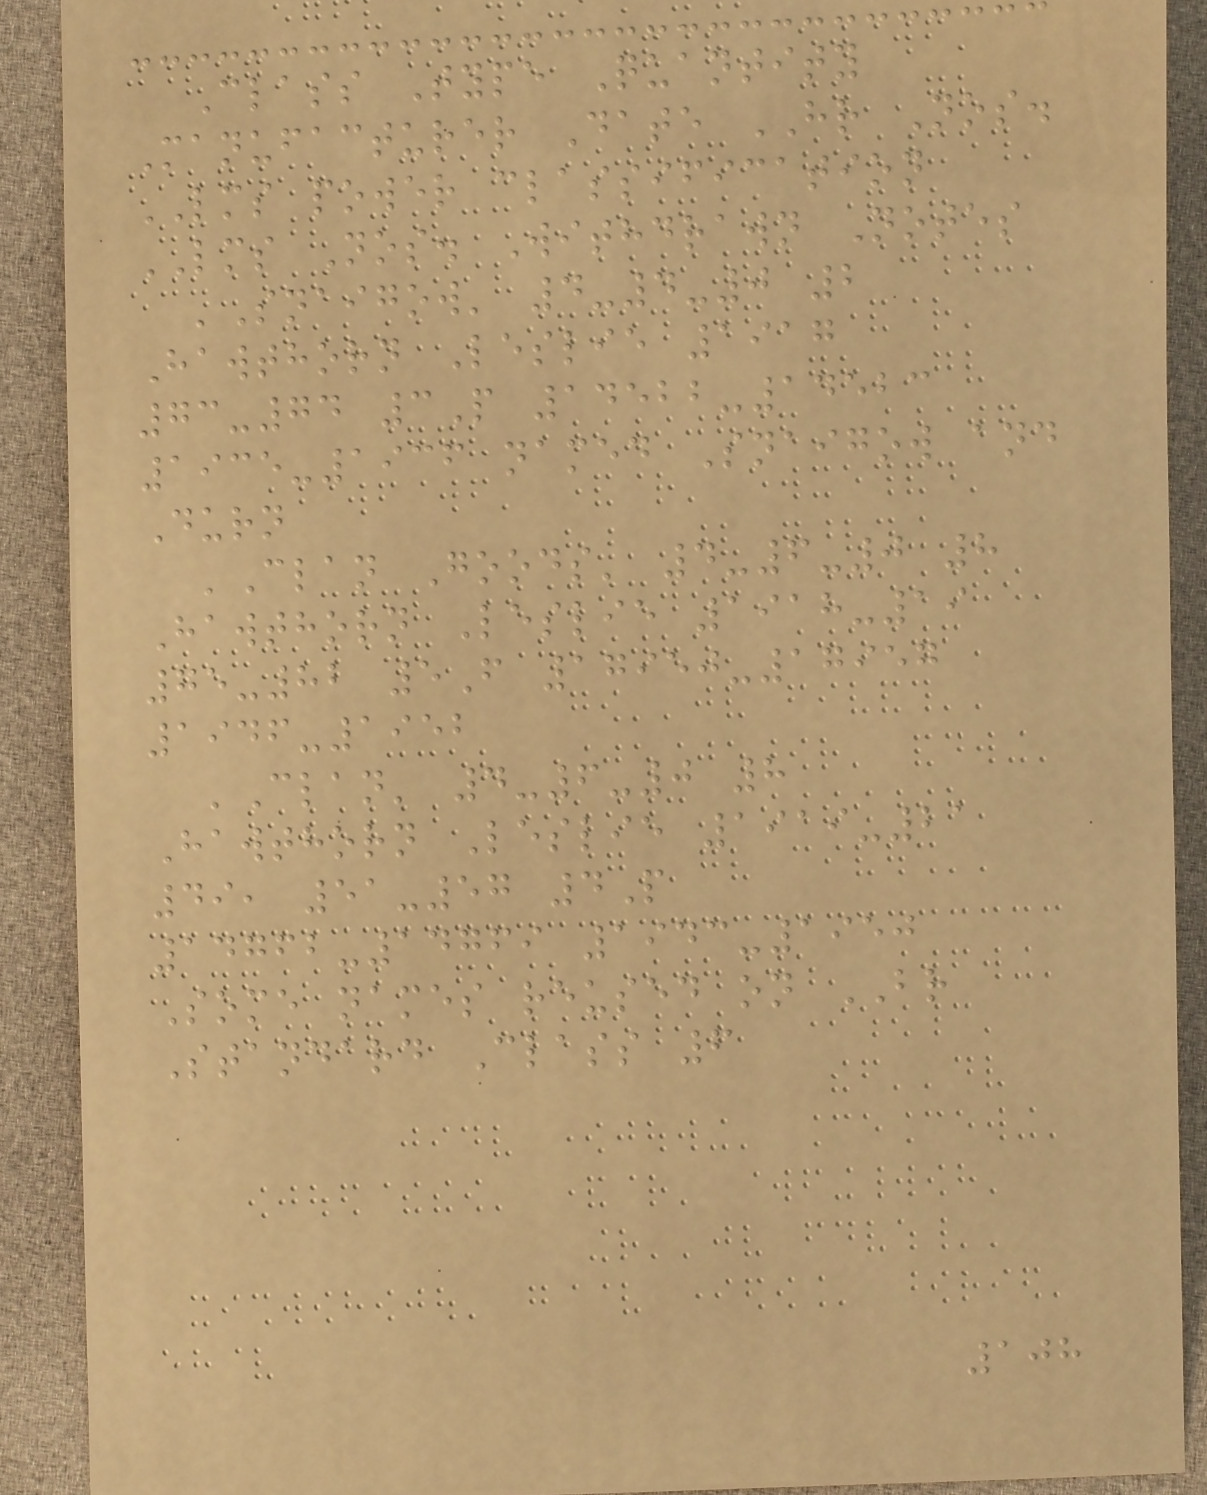Class Type Quantity
Manufacturer Date HR Nos.
LMS power classification
LMS Nos. Withdrawn Notes
'Snaigow' 4-4-0 2
Hawthorn Leslie 1917
73-74 3P 14522-14523
1935-1936 named Snaigow and
Durn
'Clan Goods' 4-6-0 8
Hawthorn Leslie 1918-19
75-82 5F 17950-17957
1946-1952
'Clan' 4-6-0 8
Hawthorn Leslie 1919-21
49, 51-57 4P
14762-14769 1943-1950
Some names reused on BR
Standard Class 6
108
